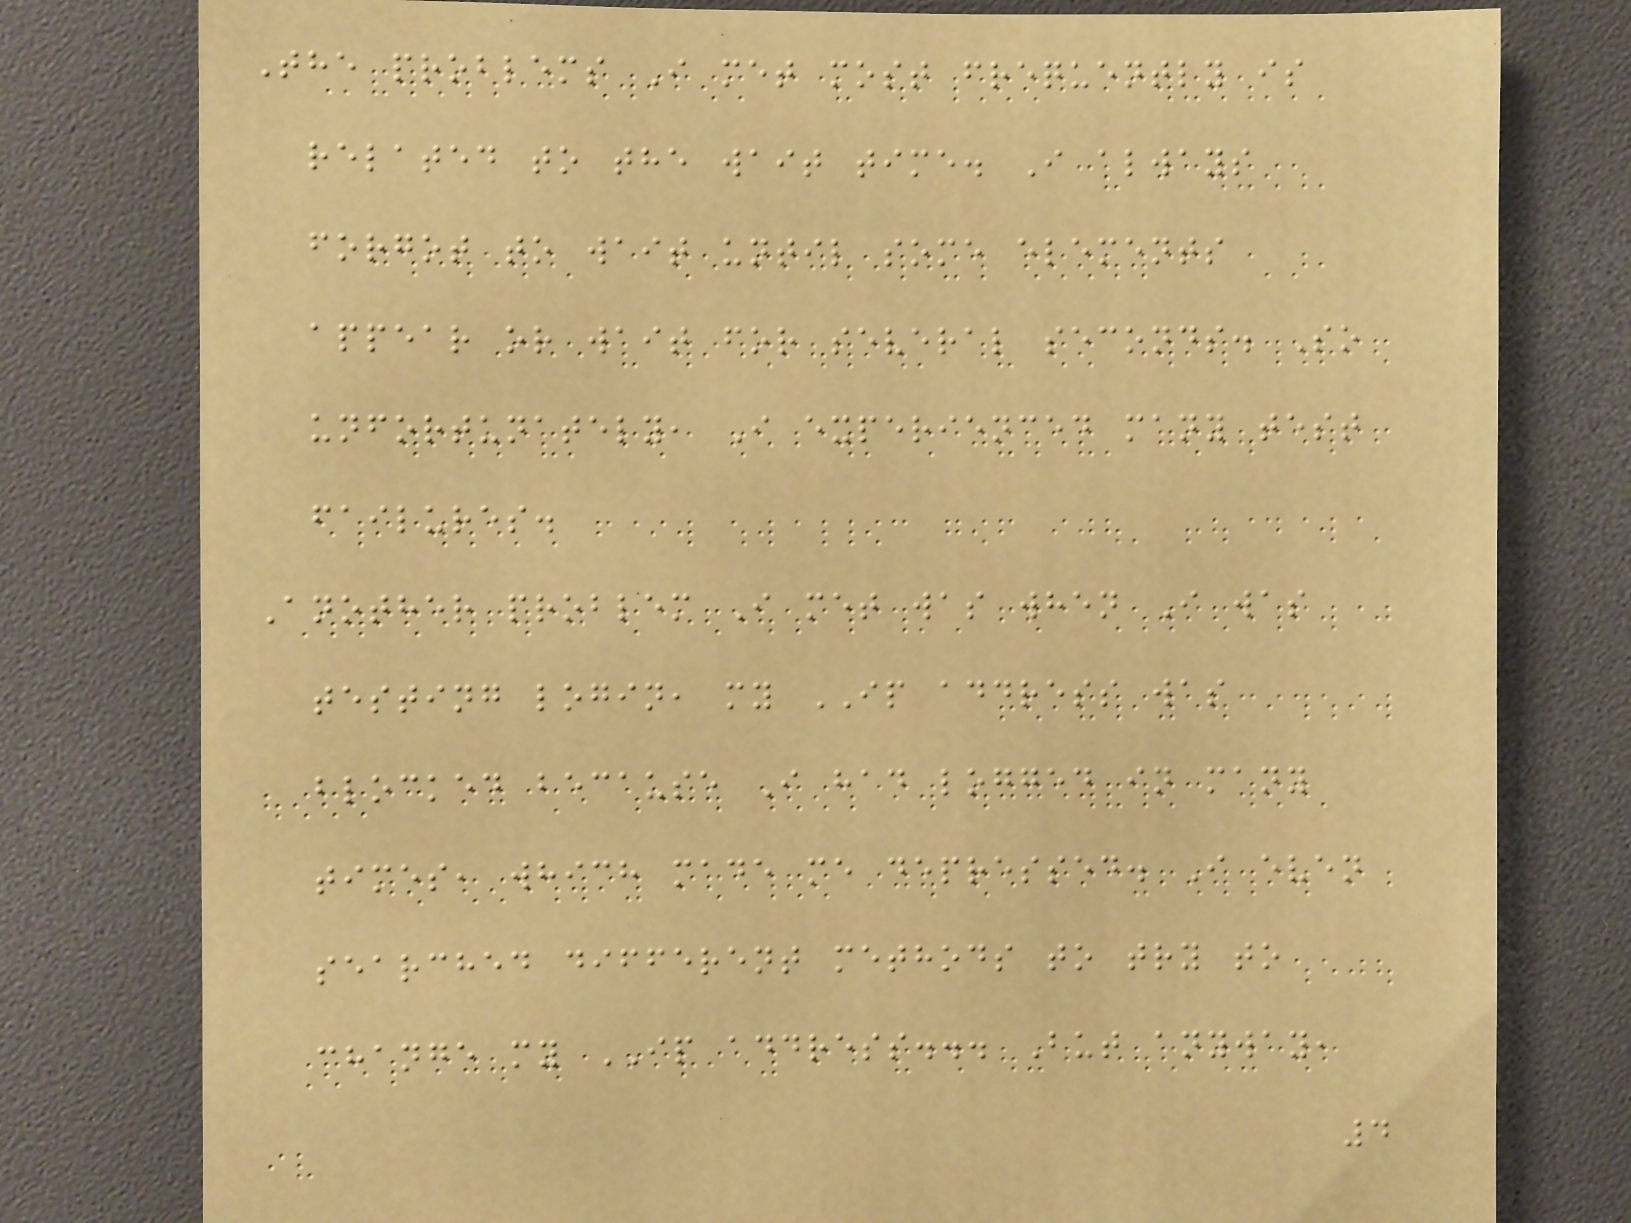The problems I met most frequently is
related to the wait time. I always
forgot to wait until some elements
appear or wait for several seconds. So
unfortunately, I experienced many test
failures.
Another problem I met was when I was
testing login, my IP address was
blocked because I had logged in many
times, which made me depressed. I even
searched different methods to try to
change my IP address... But anyway,
4
